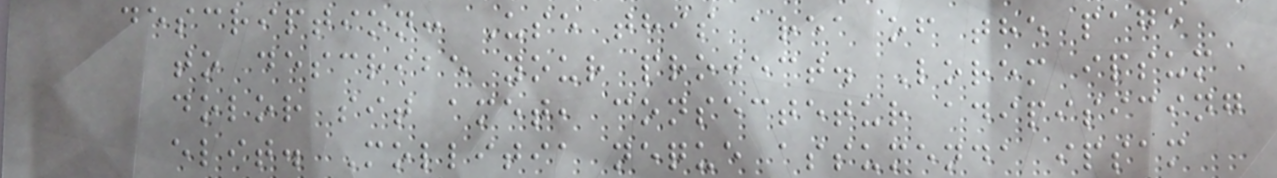description: Use this area of the page
to describe your project. Lorem ipsum
dolor sit amet, consectetur adipisicing
elit. Mollitia neque assumenda ipsam
